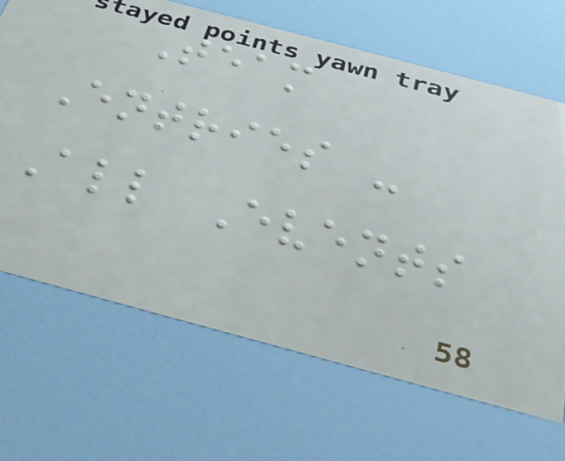Team
Entries -
All Events
